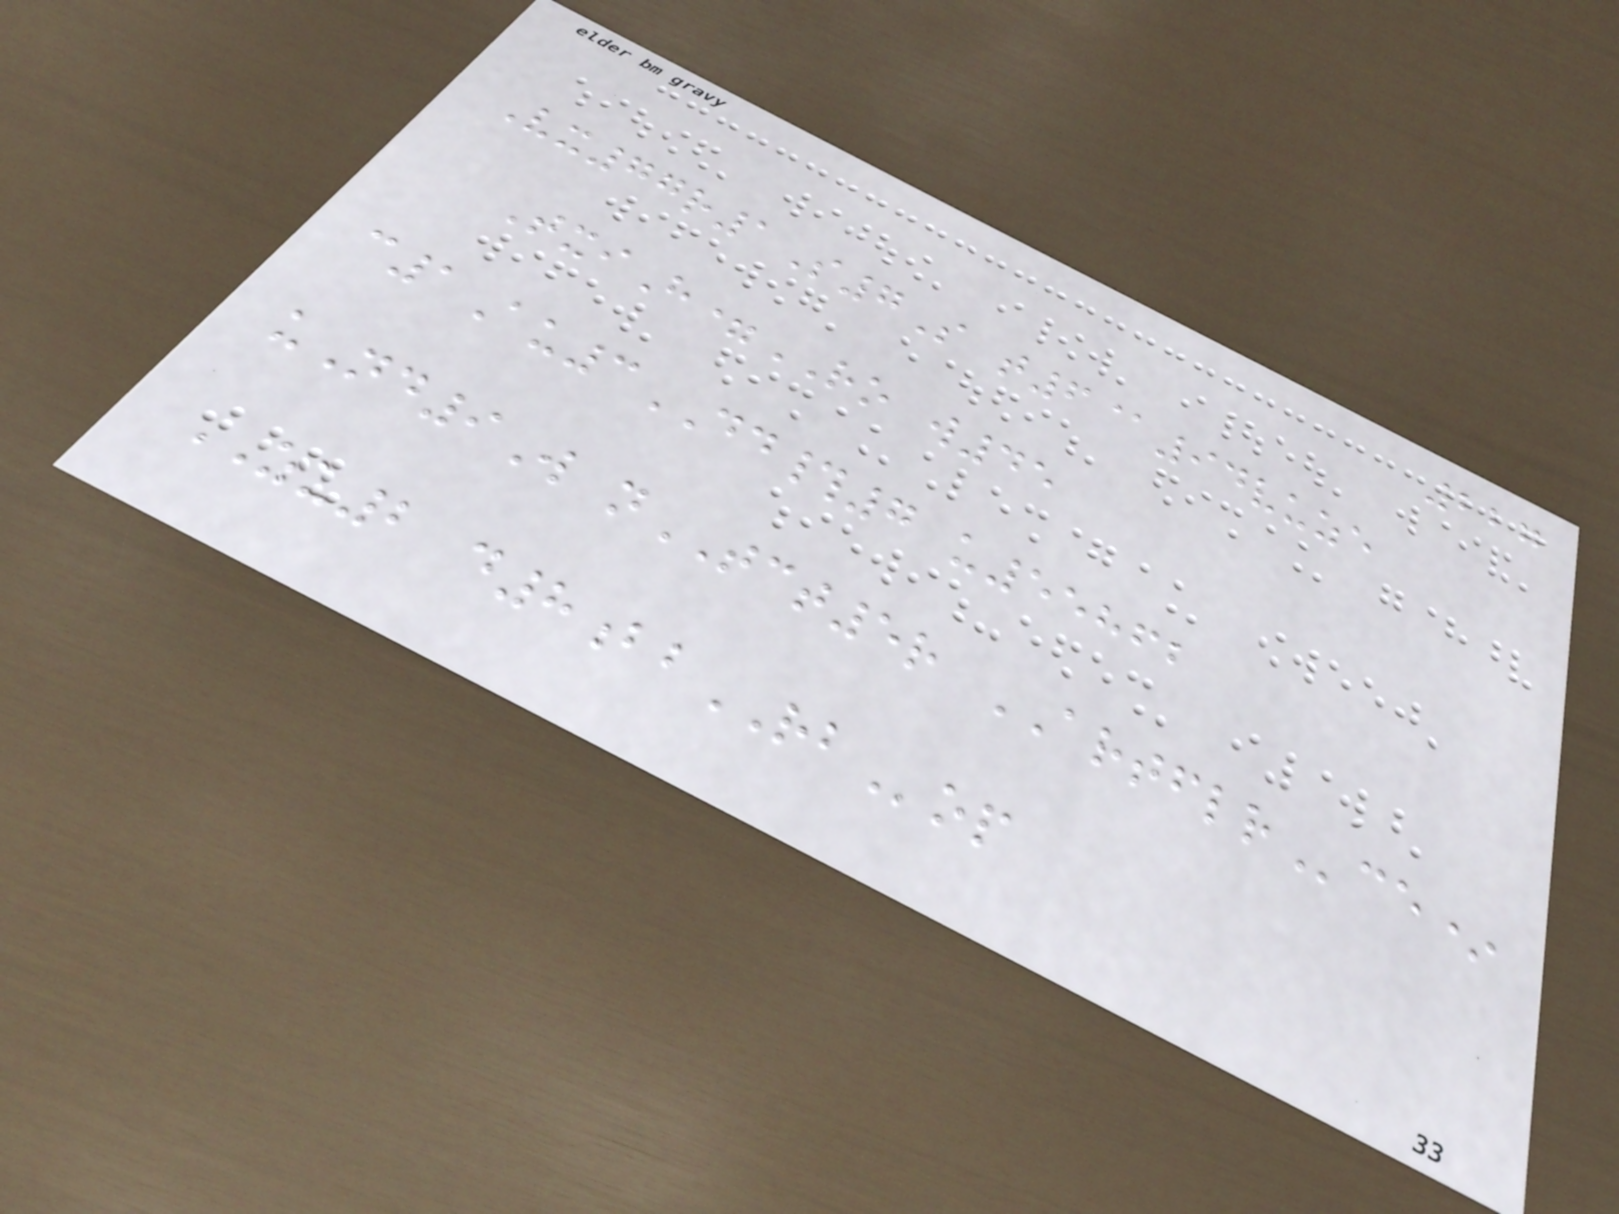227
Vx77r1S7S t6@94vuze
TxiH=RO w45
c1Au3DD#7 u55862
uNd9W nTCT5r ARTFLRce*
ZU2 d8bbRBop
